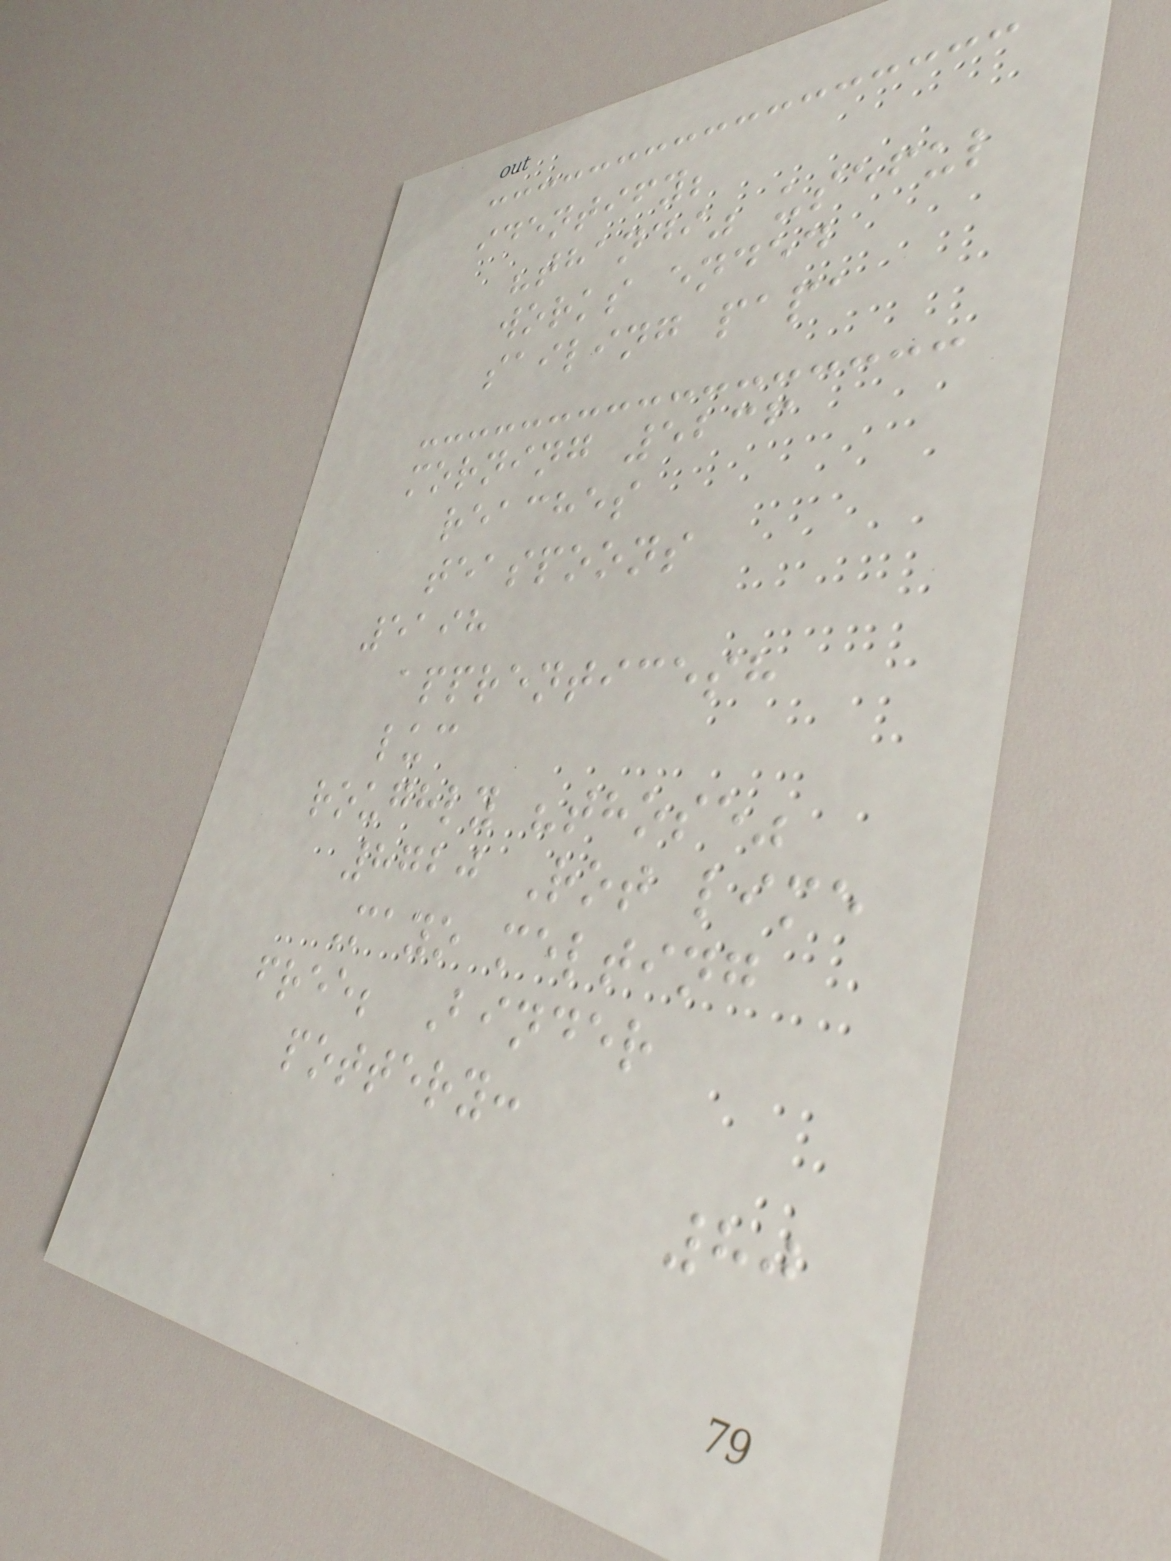identify;
"thandi" useful
works ended
sailing papa
morning 5236
reaches
teaspoons
5198
apprenticesh
luc
roughly "those"
8720 Rot lime
Mayo melting
free; Binder
pottery:
80
